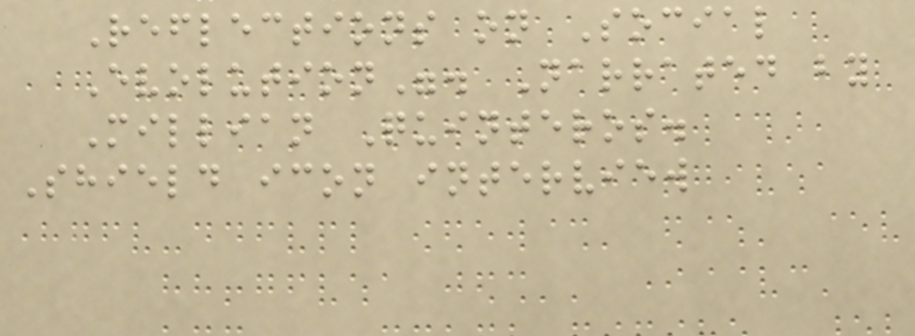Reflections on Social
Evolution". Narrated by
Millian Quinteros.
Shield icon interview
